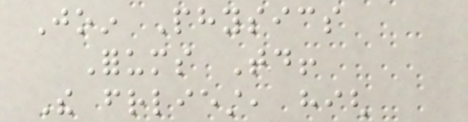Join Physics
Forums Today!
The friendliest, high
